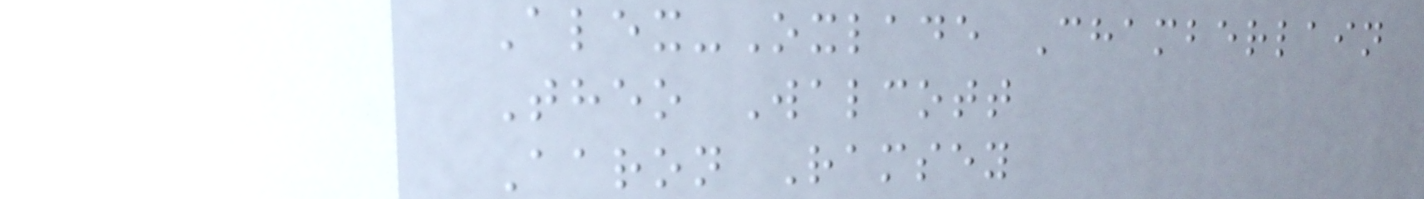Alex-Oxlade Chamberlain
Theo Walcott
Aaron Ramsey
